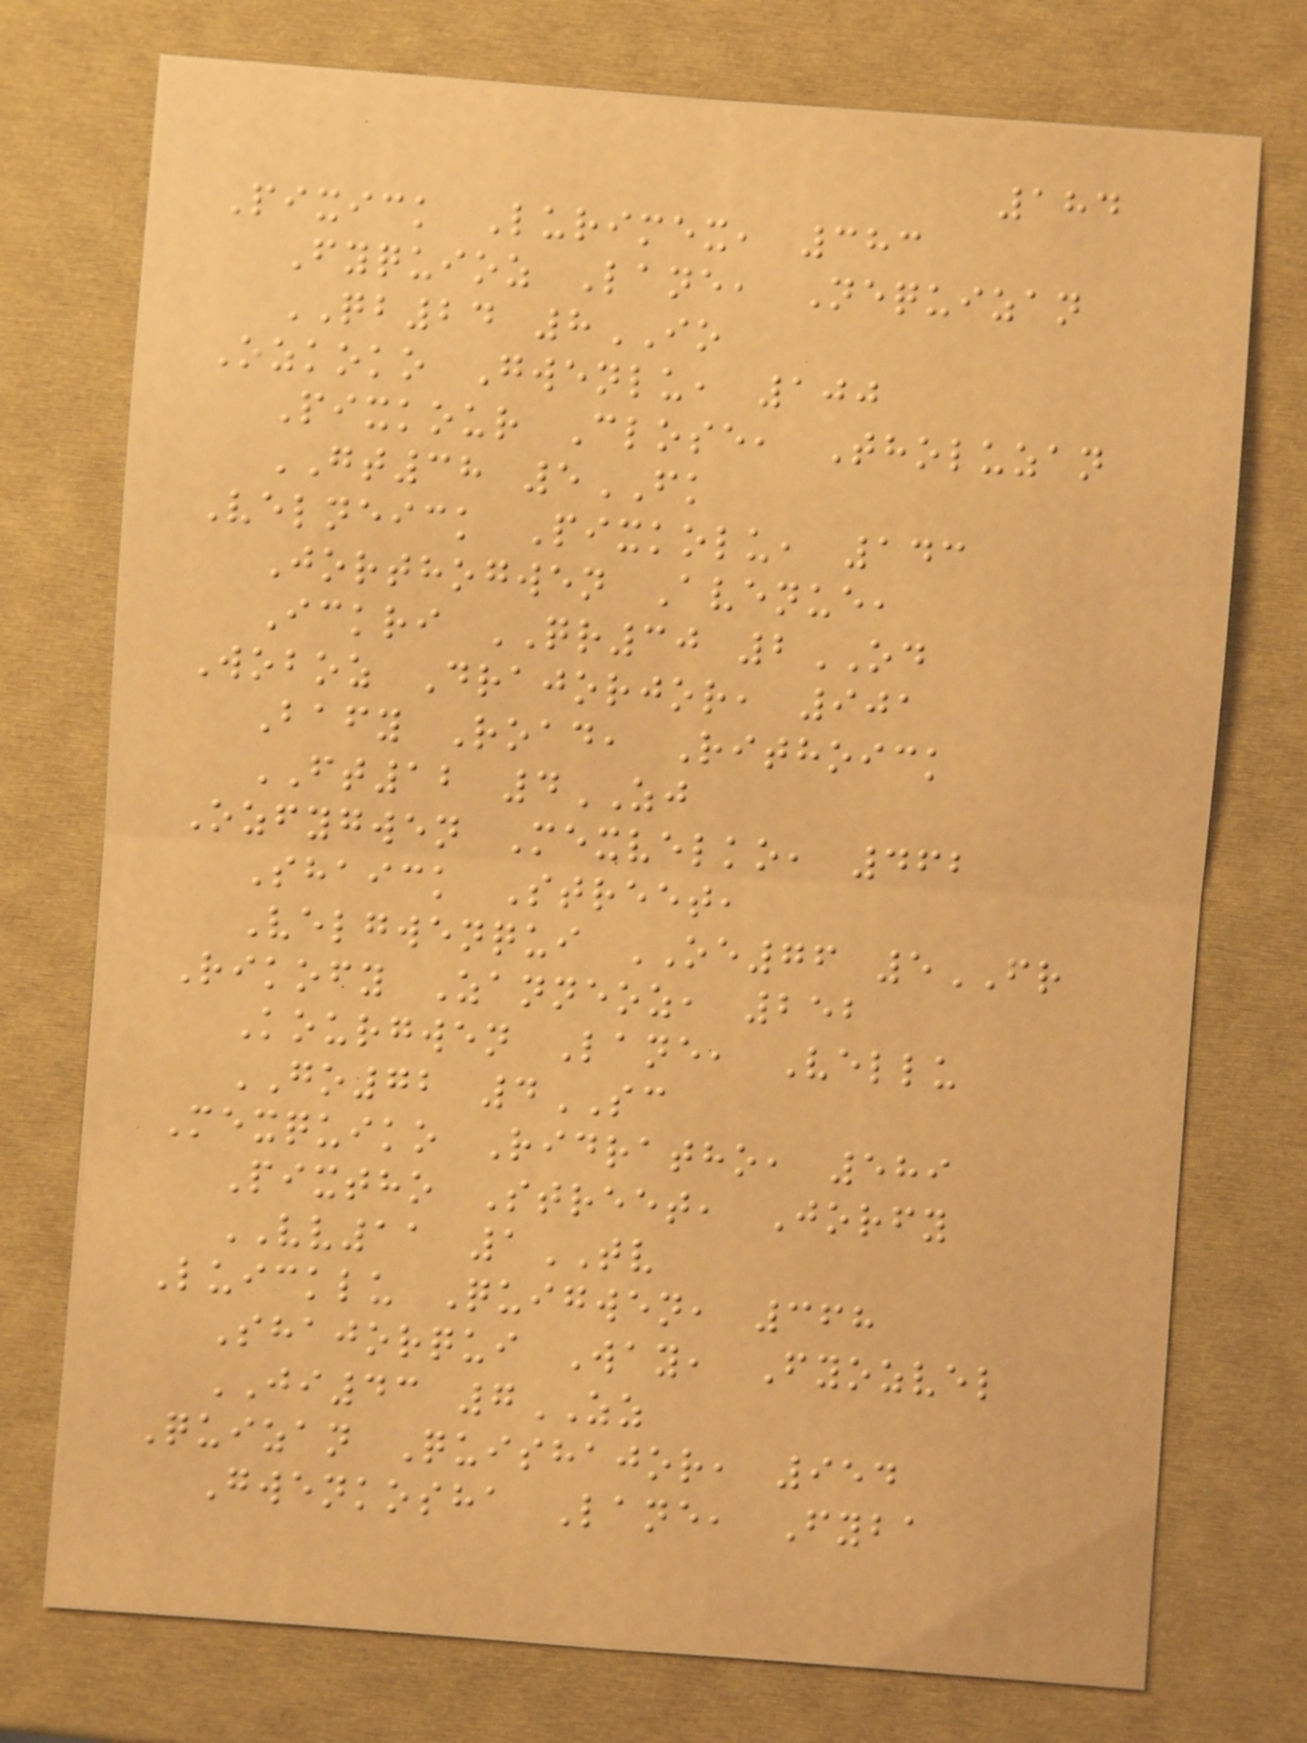184
Pixick Lurimex, 383
Fyquioz Lane, Nequizan
QB24 8IO
Ozkoko Gwenlu, 100
Pixkour Close, Tholuzan
GT38 5FK
Velneick Pixkolu, 143
Jorthogwen Avenue,
Ickri QR30 2OD
Woboz Drajorjor, 901
Bafy Road, Rithoick
FT12 4ZJ
Ozfygwen Mexvelko, 462
Shaick Street,
Velgwenqui OE76 5FR
Rikofy Zanneoz, 252
Kourgwen Lane, Vellu
GO72 4SC
Mexquiko Ridratho, 589
Pixtho Street, Jorfy
VV11 1TV
Luicklu Quigwen, 368
Shajorqui Way, Fyozvel
JI43 7ZZ
Quizan Quishajor, 954
Gwenkosha Lane, Fyba
